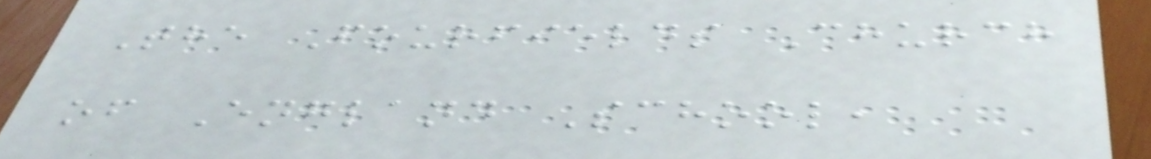The Fourfields Church
of England School,
